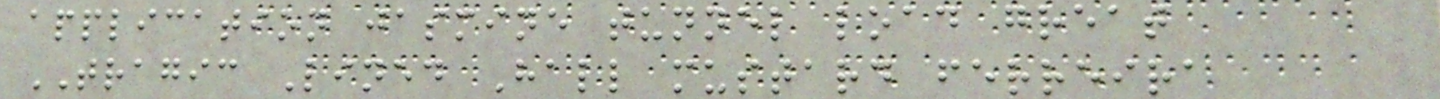application jasmine tunnel load great
TRAGIC Lined Hall mustard ferreira
